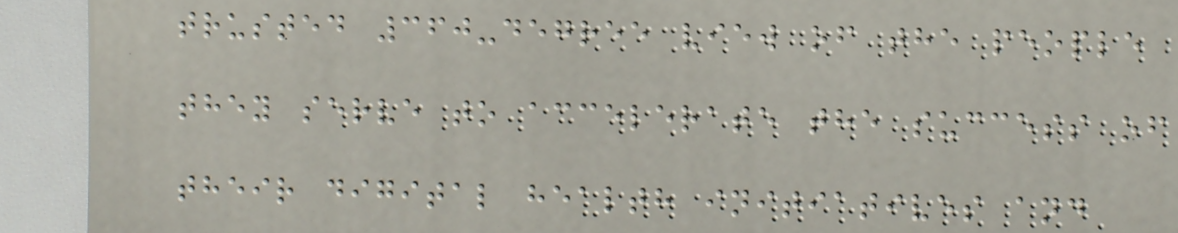trusted 360-degree view of the people
they serve to accelerate the success of
their digital health initiatives and
